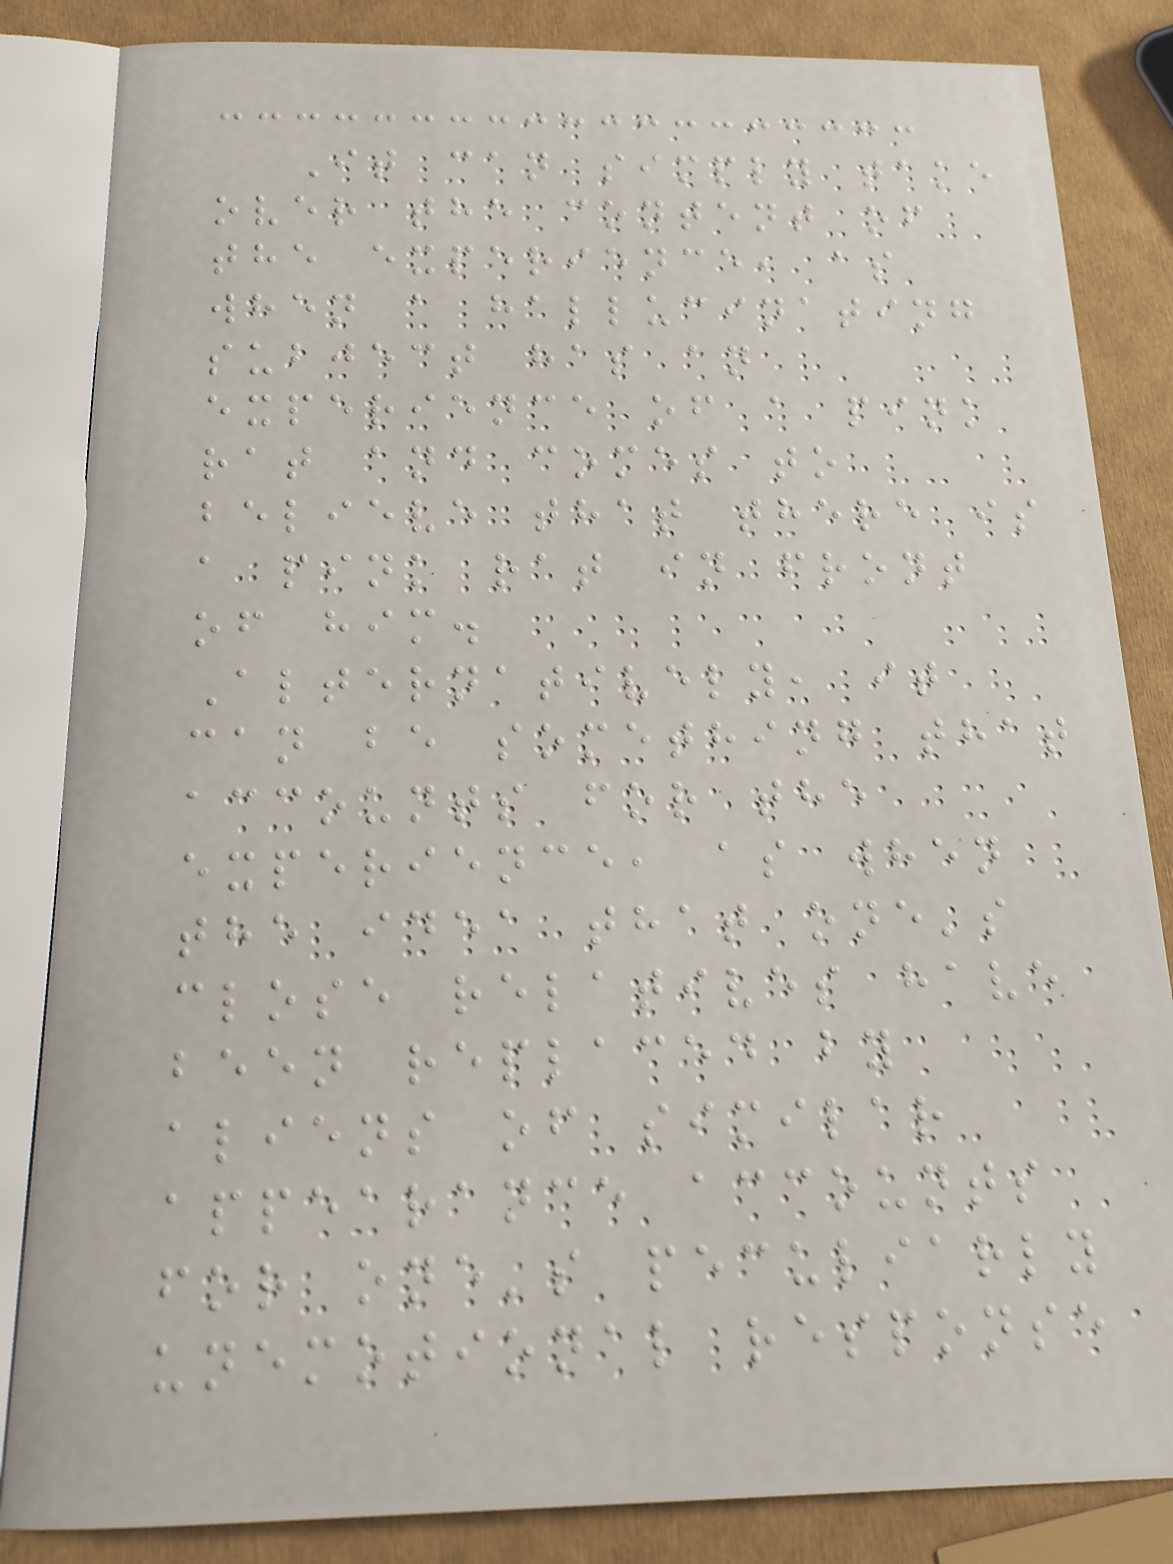It can simply take
over the content of
the experience, as
when a hallucinating
subject has an
experience of a pink
rat and comes to
believe that there is
a pink rat in front
of him.
Alternatively, it
can be something that
accounts for the
experience, as when
the idea that one's
close relatives have
been replaced by
aliens of similar
appearance accounts
for one's peculiarly
unemotional response
